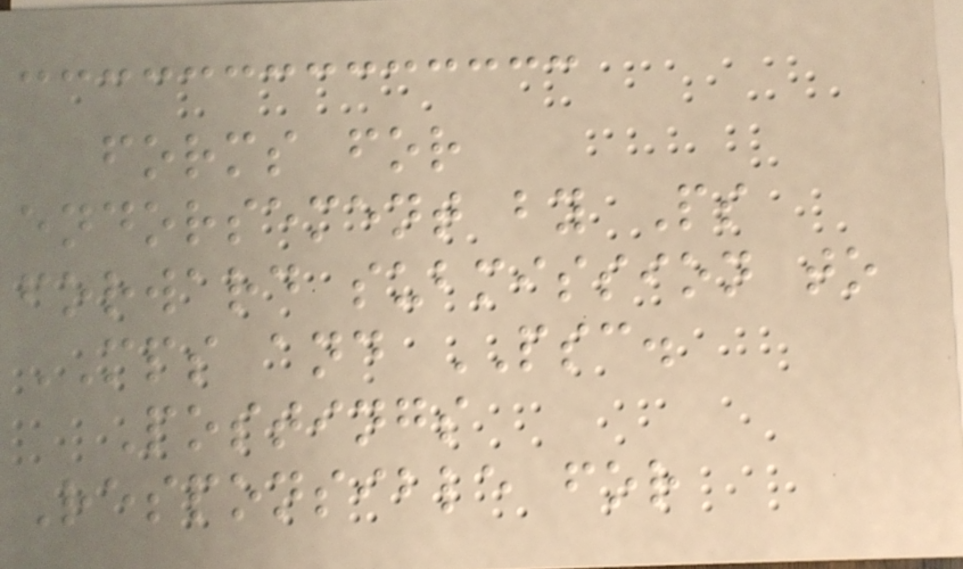forms for
endorsement by Ps
forward submission to
MPS and PSC.
Postings
Responsible for
